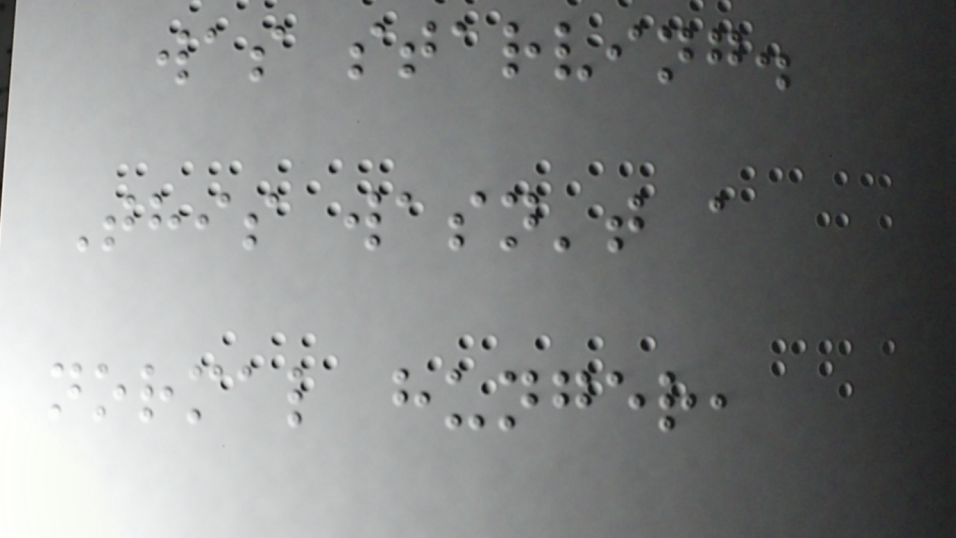was starving.
This wasn't a
normal hunger,
